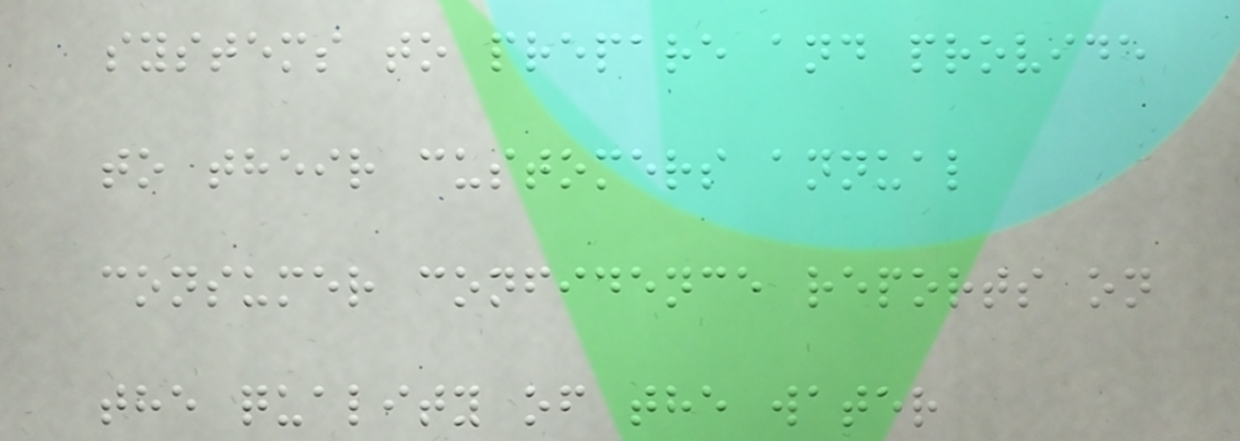systems to prepare and provide
to their customers annual
consumer confidence reports on
the quality of the water
